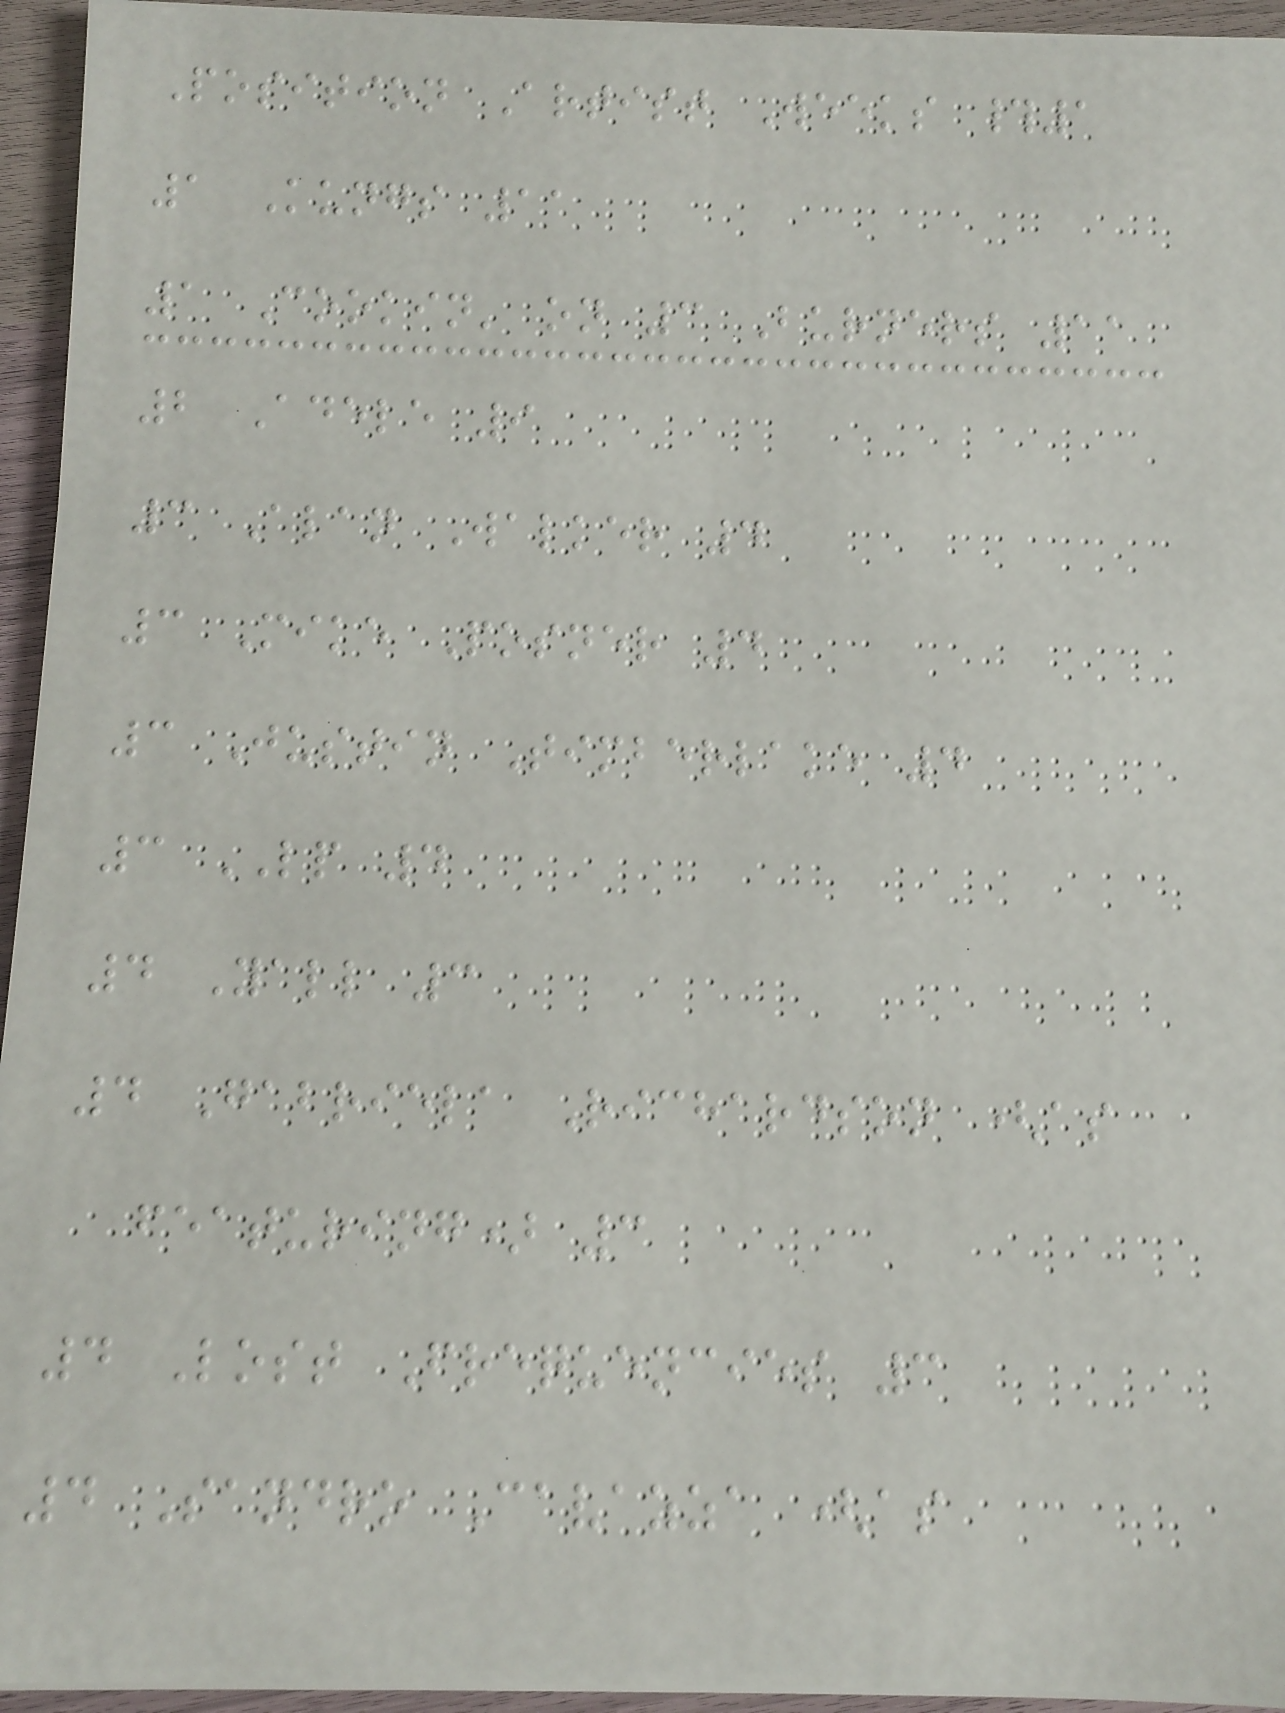Position Artist Weeks #1
1 Kungs 11
1 Cookin' on 3 Burners 11
2 Adele 9
3 Alan Walker 4
3 Mike Posner 4
3 Justin Timberlake 4
3 LP 4
4 Yall 3
4 Gabriela Richardson (as
featuring) 3
4 Lost Frequencies 3
4 Sandro Cavazza (as
